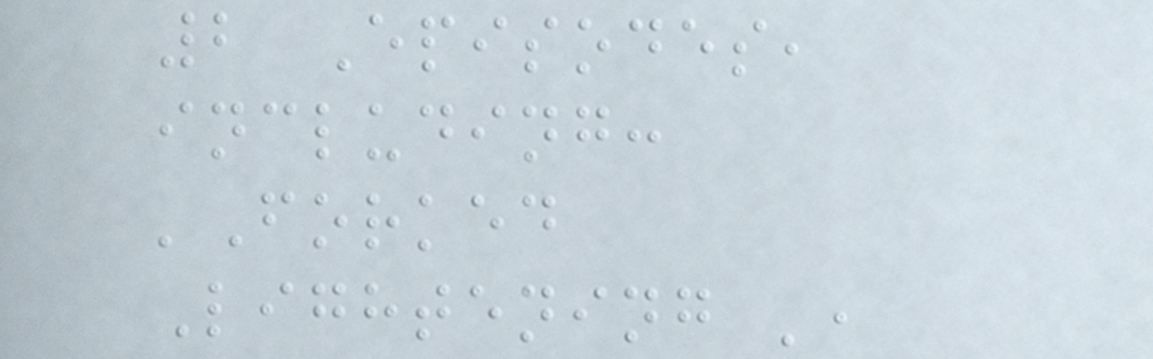2 Episodes,
including:
'Forked
Lightening ',
